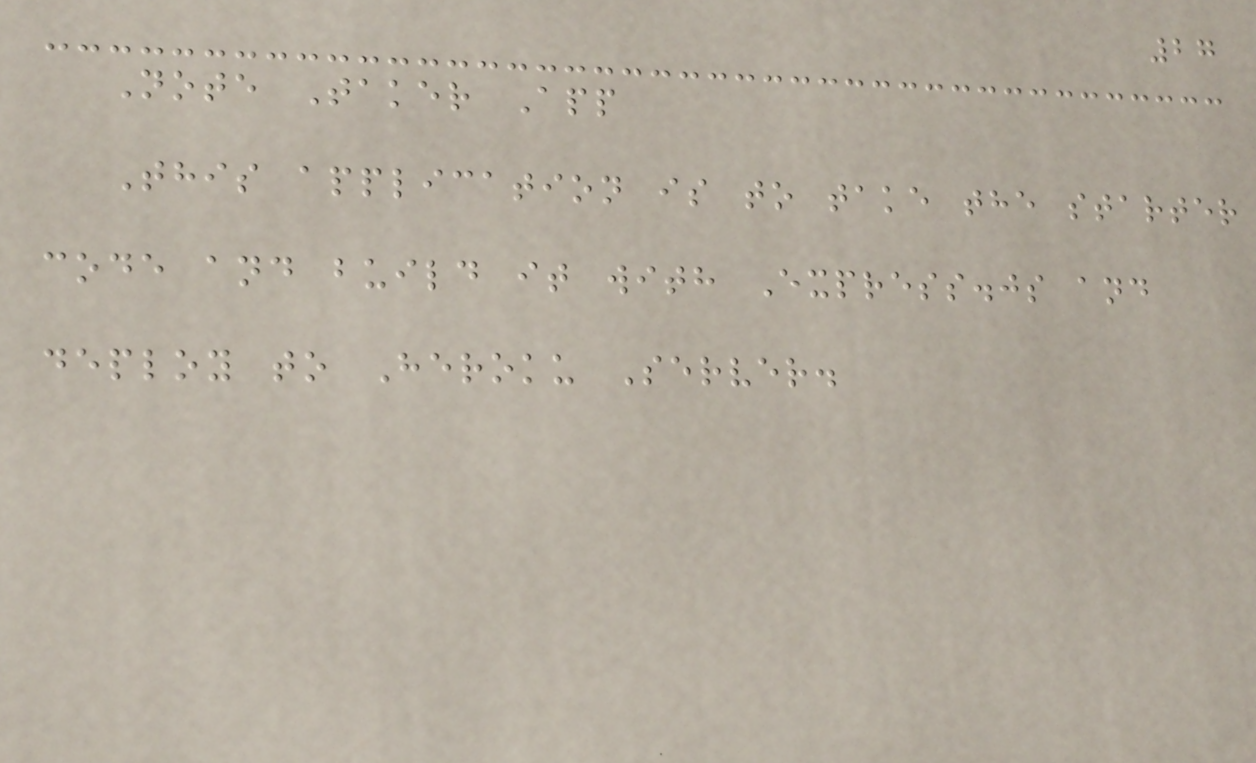27
Note Taker App
This application is to take the starter
code and build it with Express.js and
deploy to Heroku Server.
